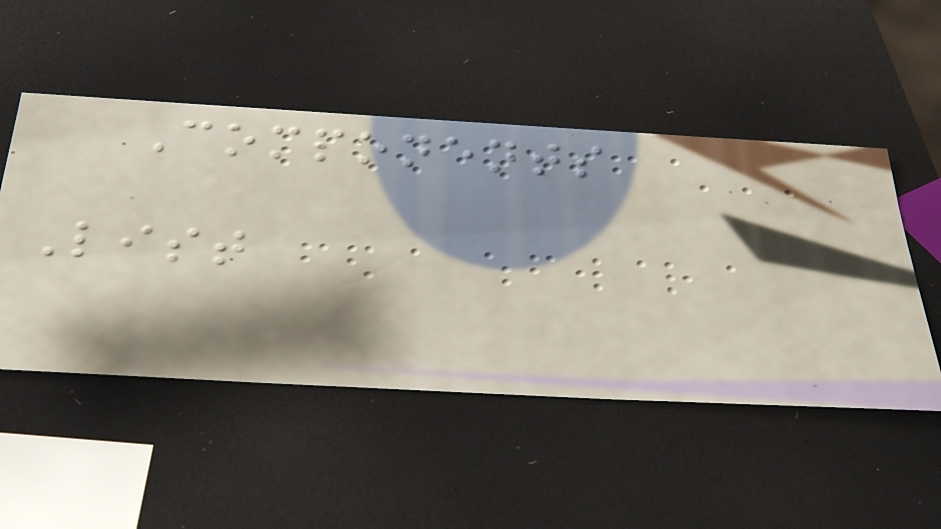Components
List
